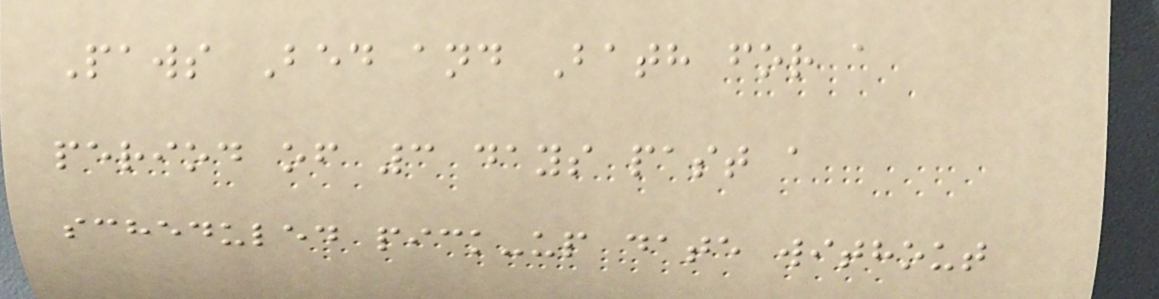Paws Bed and Bath for a
period of 3 days past a
scheduled pick-up date without
